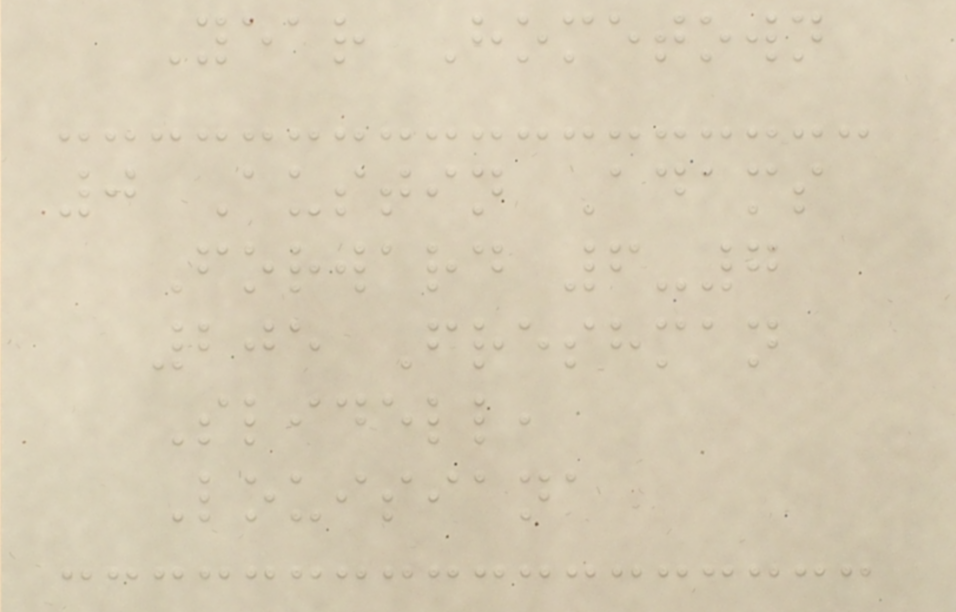Year Hometown
0 Austin Adams
Forward 6-7
205 Freshman
Slidell,
Louisiana
